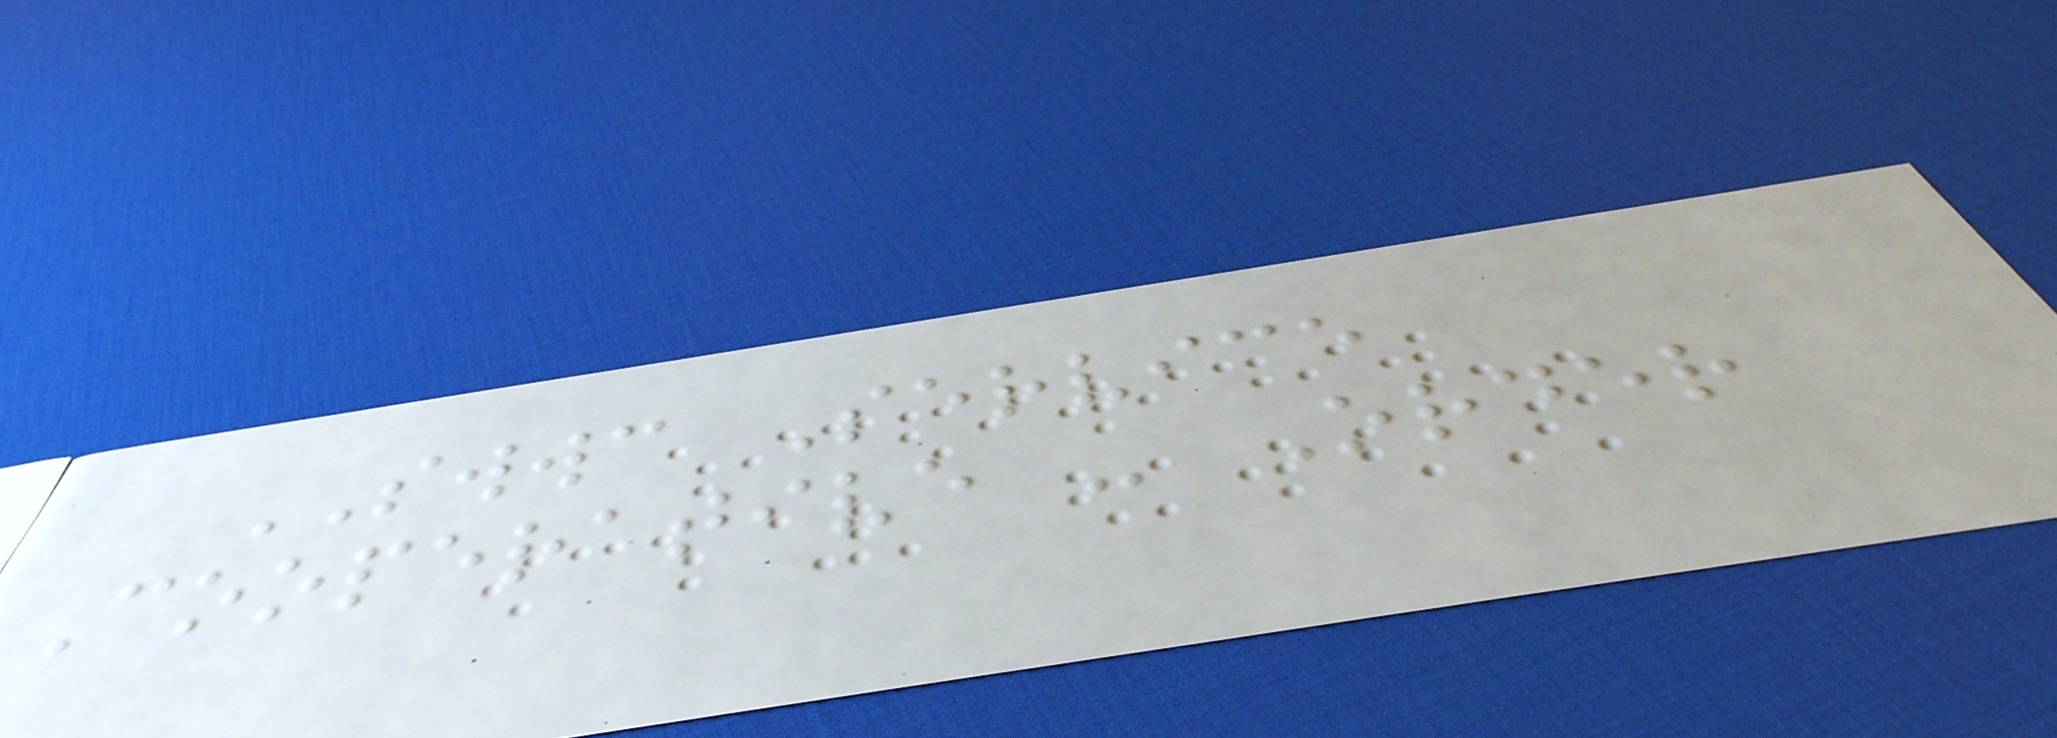SWWC Service
Cooperative - Order
